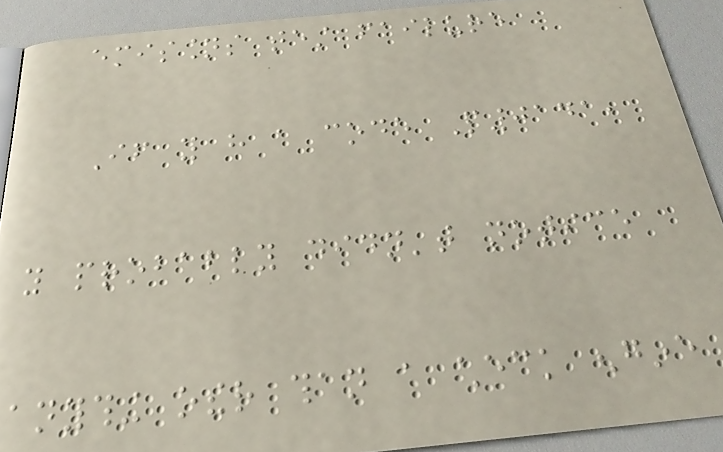emissions test failure
If you have a code P0141,
you probably didn't notice
anything other than a check engine
